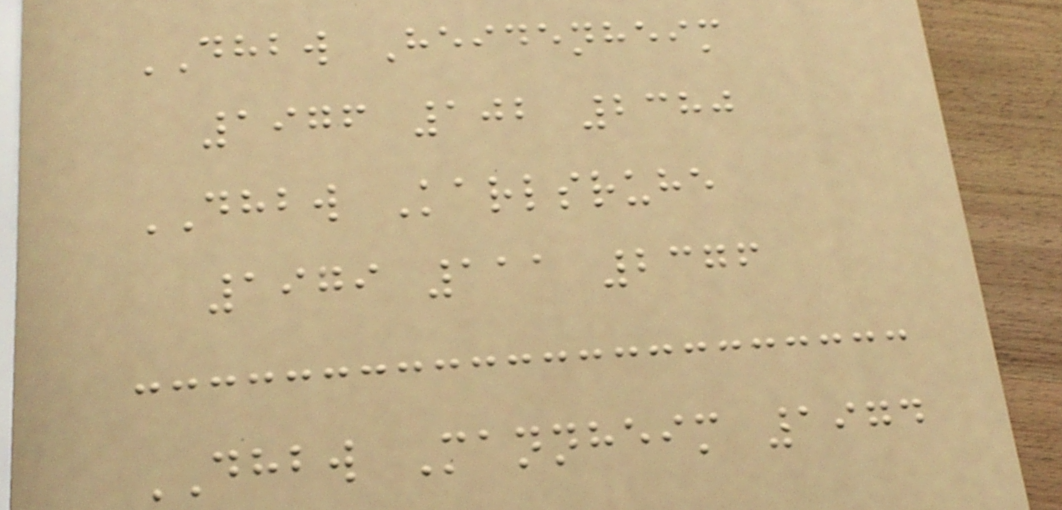DHBW Heidenheim
1976 102 2380
DHBW Karlsruhe
1979 111 2376
DHBW Mannheim 1974
